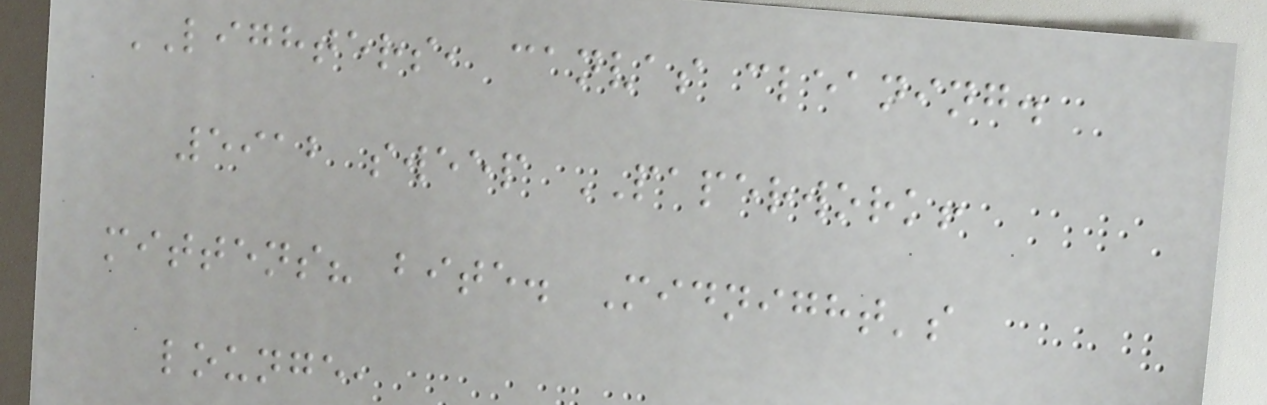LIGHTERS, canvas cleaning.
5912 sweep PAPERWORK!
mittens? bite. Midnight's
lounge,
